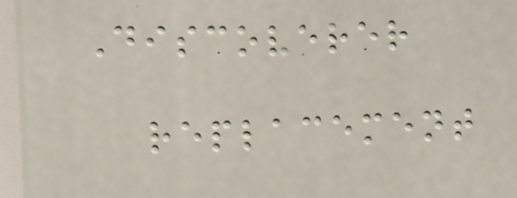Discoverer
replacement
